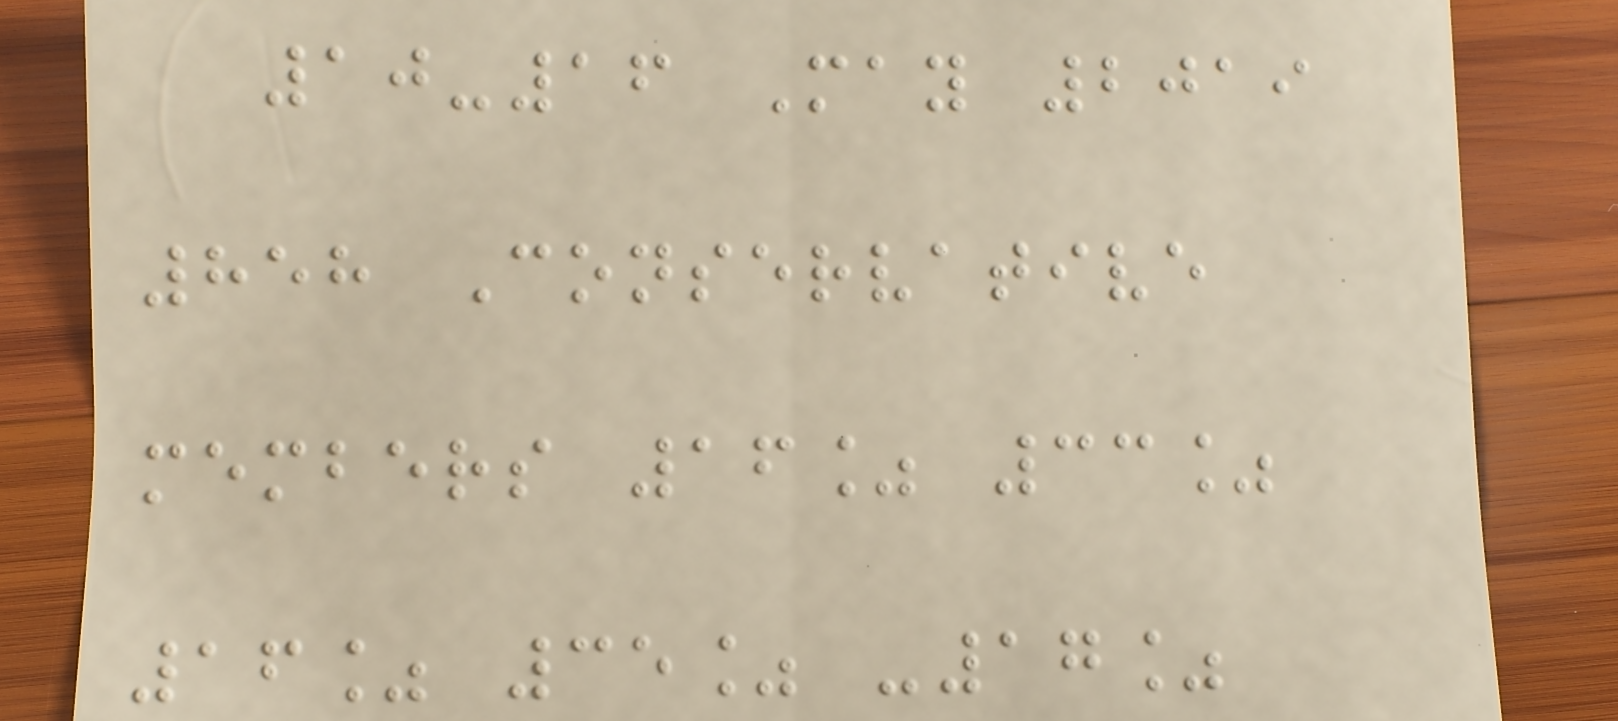10-16 May 2019
858 Conservative
members 16% 33%
16% 35% -17%
